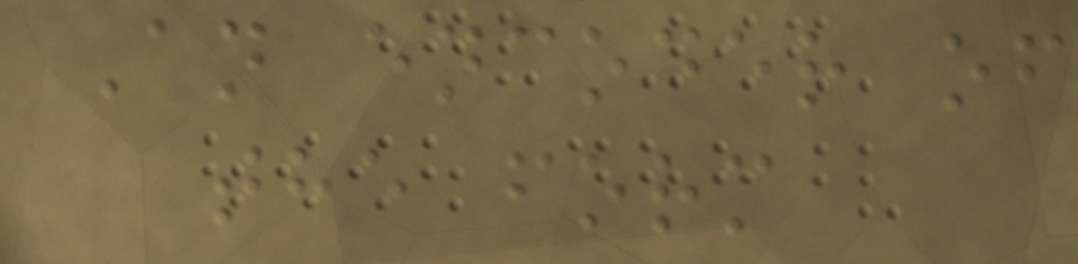An encoder of
the form
